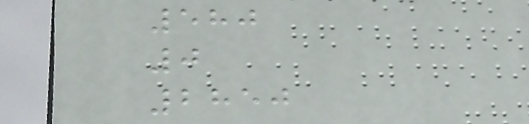580
0
2850
